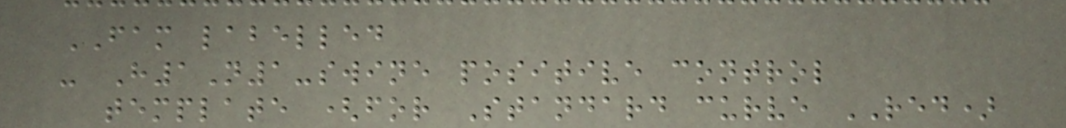FAM labelled
- H1N1-swine positive control
template (for Standard curve RED)
